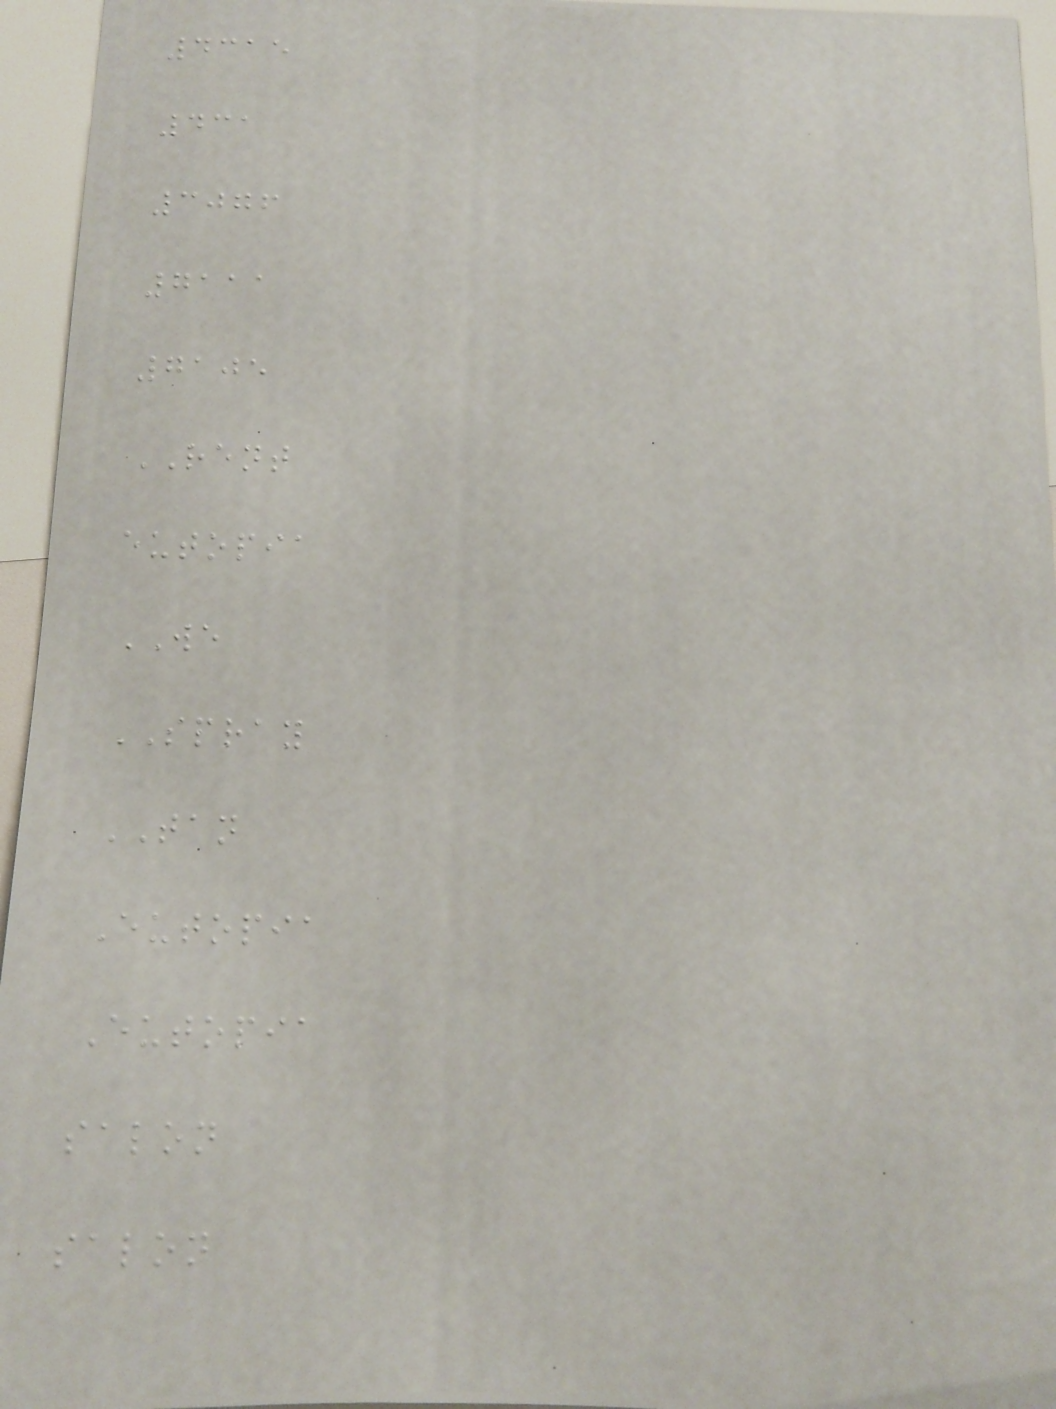4315
431
3076
7111
7105
RENT
eutopia
WE
SPRAY
TAN
Eutopia
Eutopia
salon
salon
